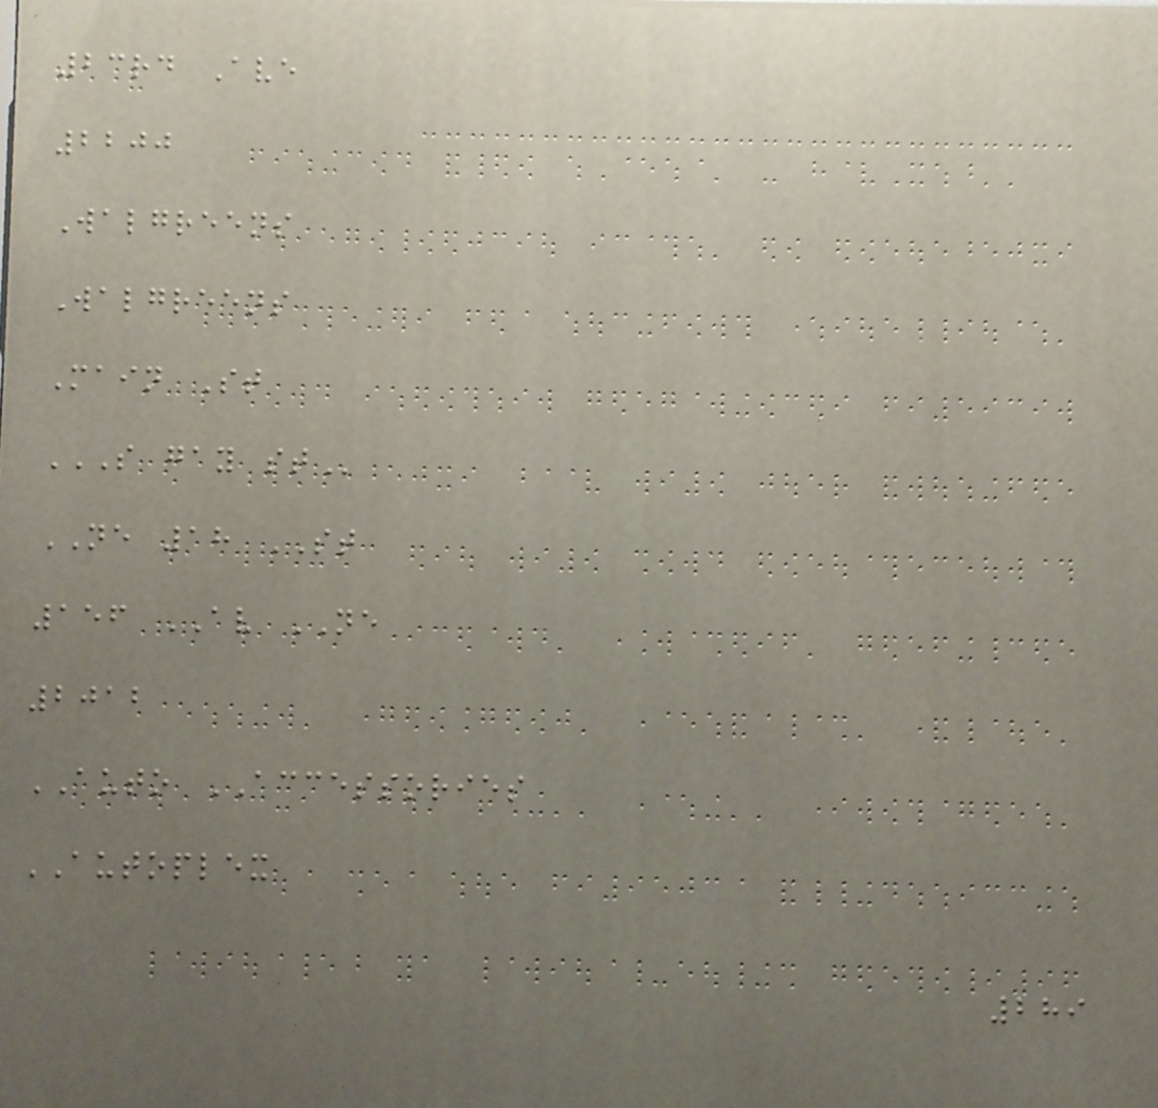23rd Ave
2200
Walgreens
Walgreens
Main St
S GAY ST
NE 18 ST
156 AV NE
2012
AUTO ACCESSORIES
AUTOPLEX
289
